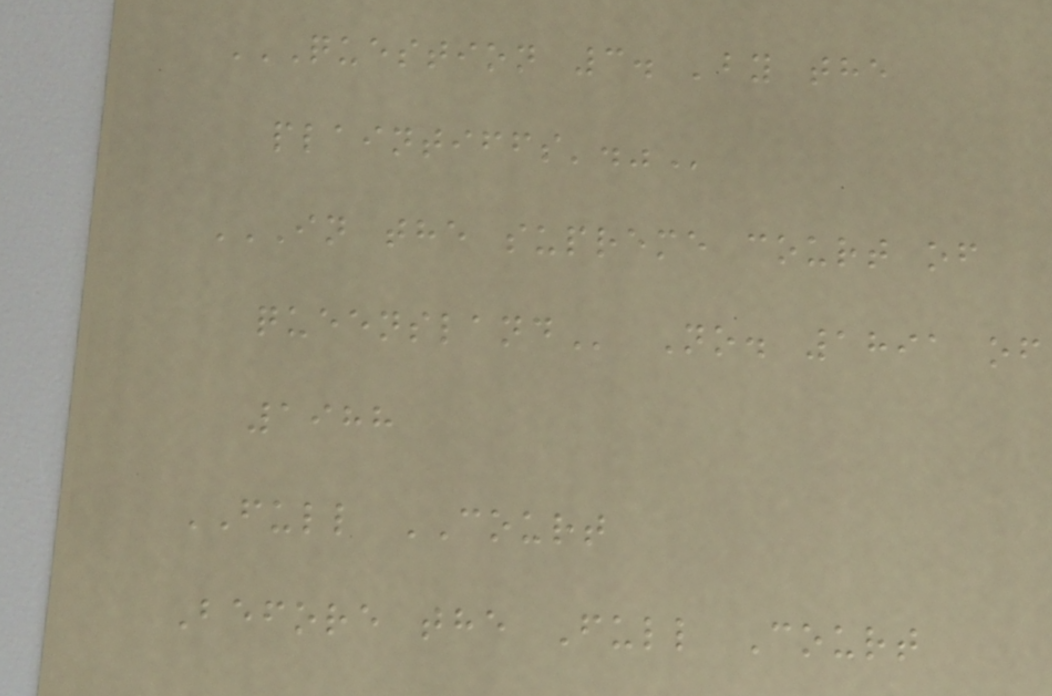QUESTION 3. 'BY THE
PLAINTIFFS'."
IN THE SUPREME COURT OF
QUEENSLAND No. 1891 of
1988
FULL COURT
Before the Full Court
